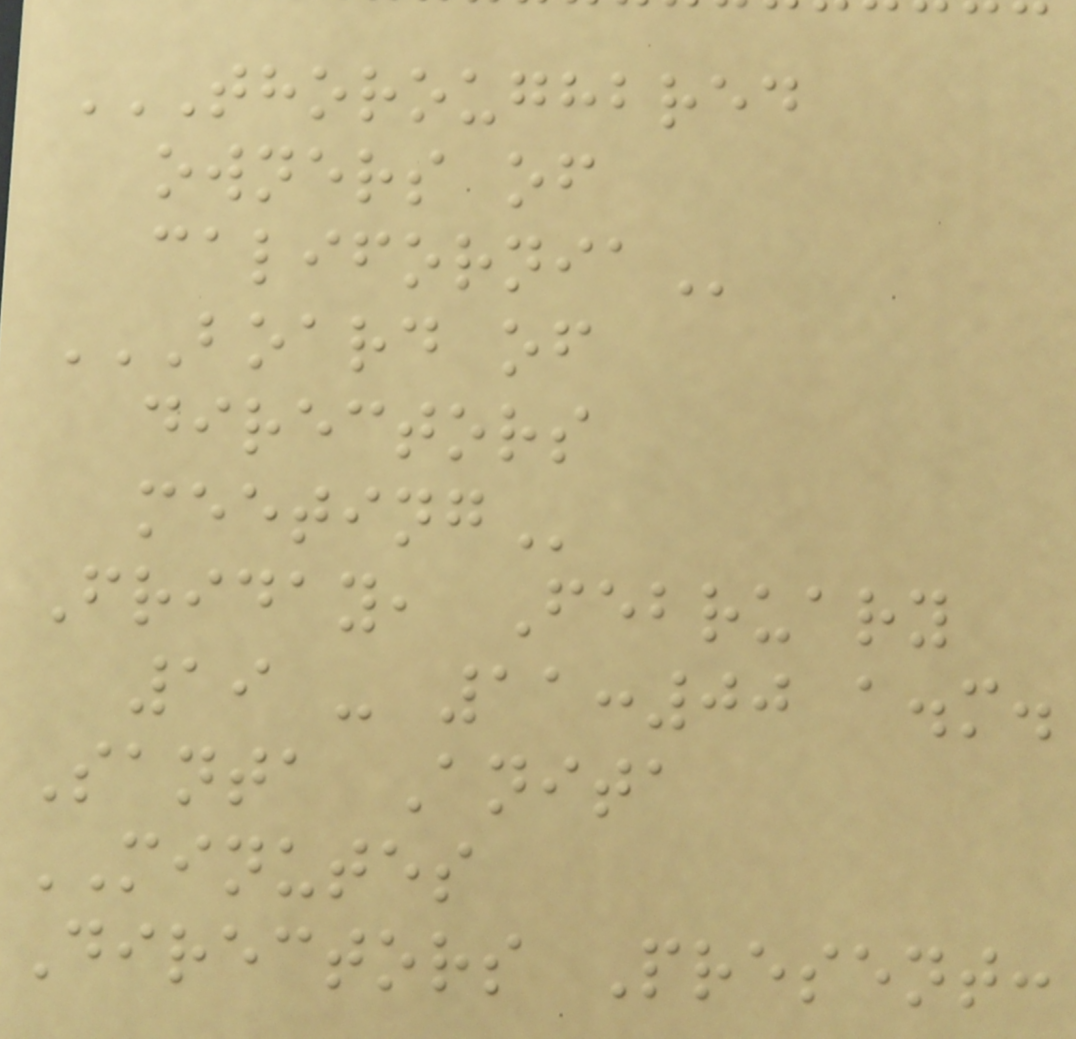THOROUGHBRED
OWNERS OF
CALIFORNIA
BOARD OF
DIRECTORS
MEETING
Friday, February
19 - 11:00 a.m.
Santa Anita
MINUTES
Directors Present:
